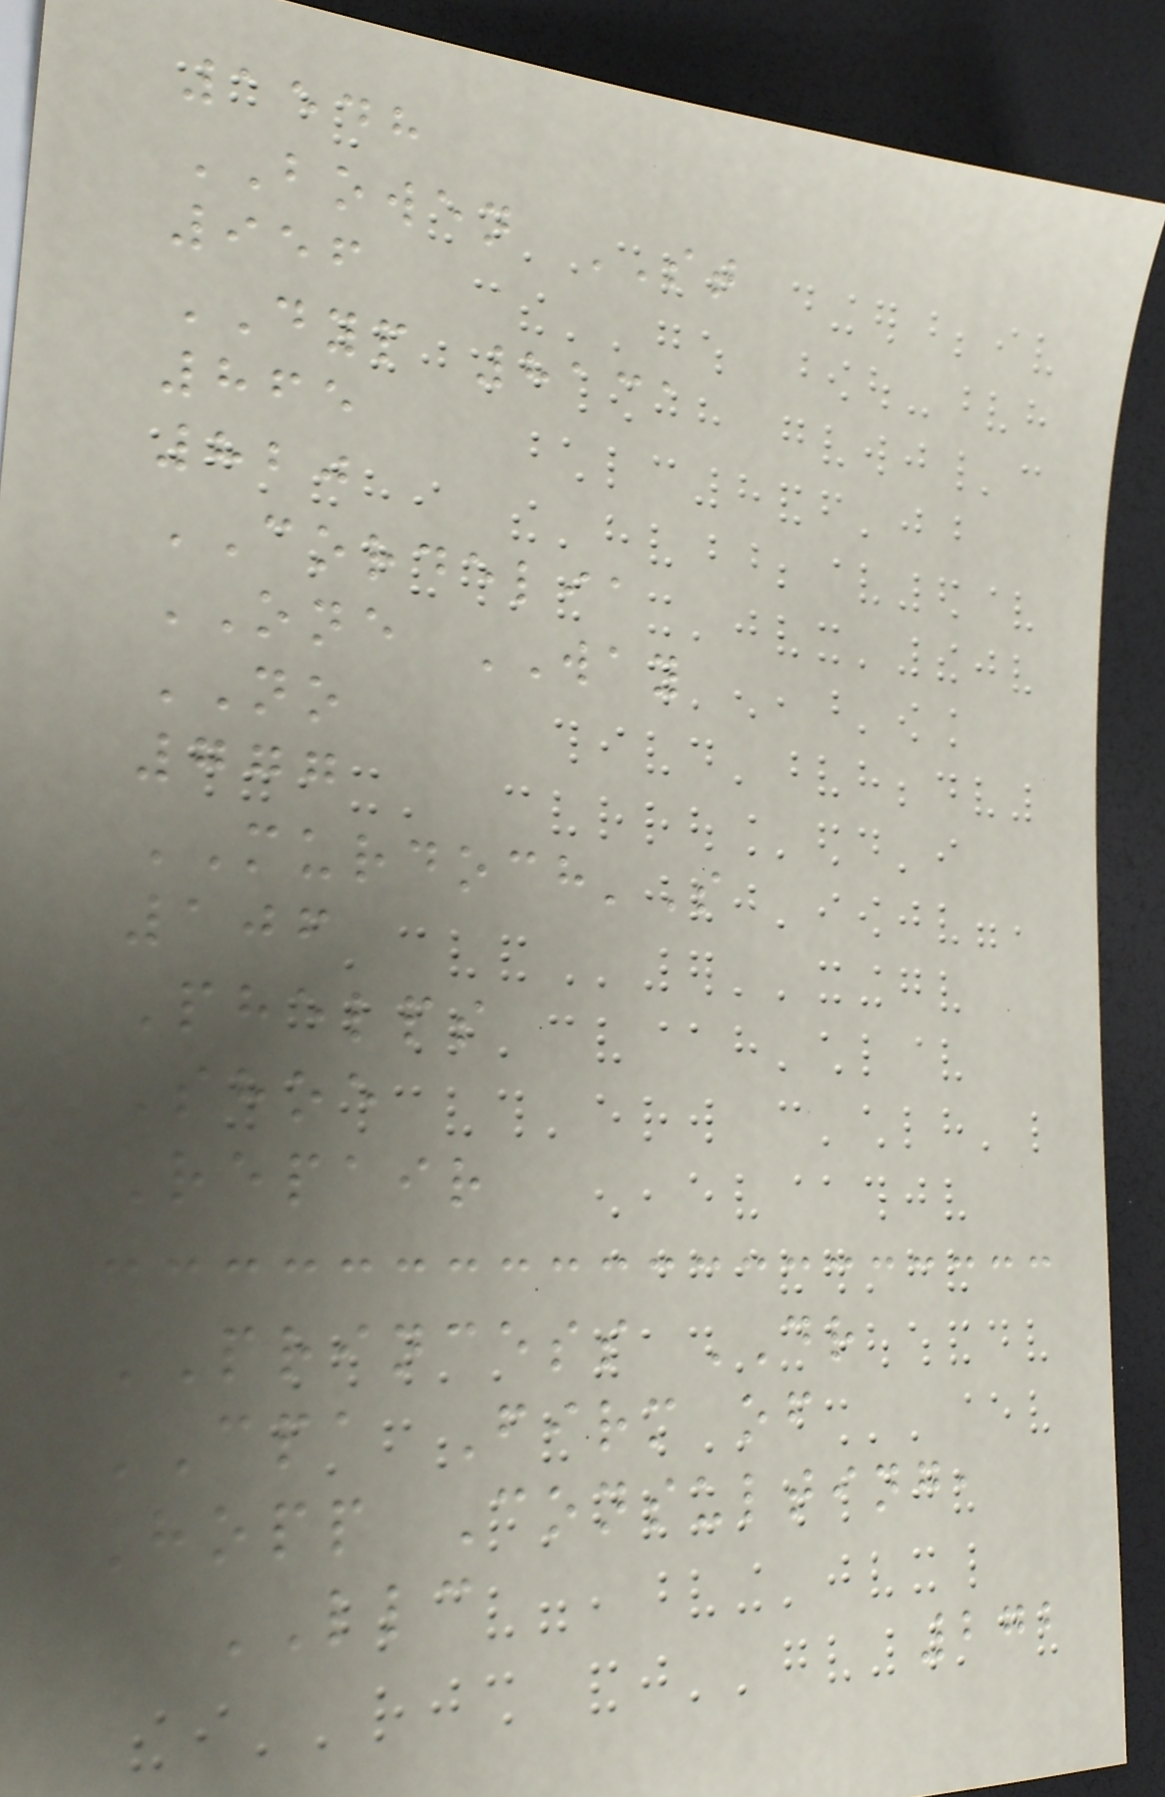1548
BOWEN ST
956
DYP 8131
865
820
CORDELIA
ONE WAY
NO
777
MURDOCH'S
106
Phelps
Shoe
Repair
PRINCESS DR
CPA Firm of
Hopp Consulting,
LLC
272
